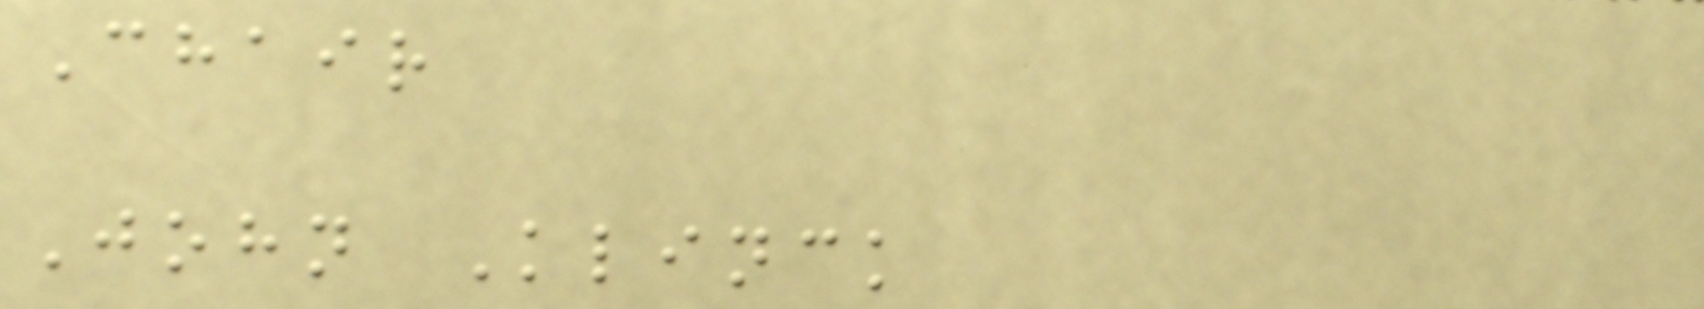Chair
John Klinck
